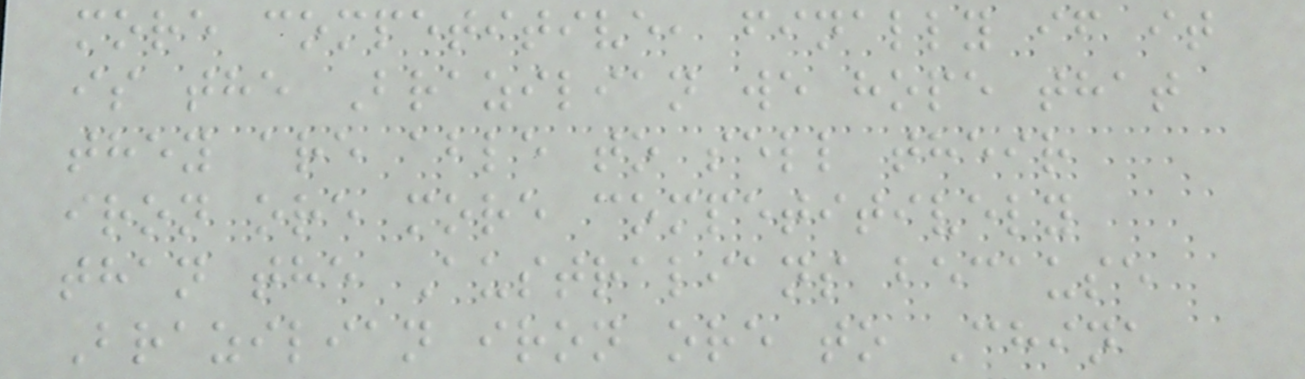more competitive, finally if it
is the Brazilian we hope that
they are able to sell their
iron ore more competitively
than the Australians because
Brazilian iron ore to China
